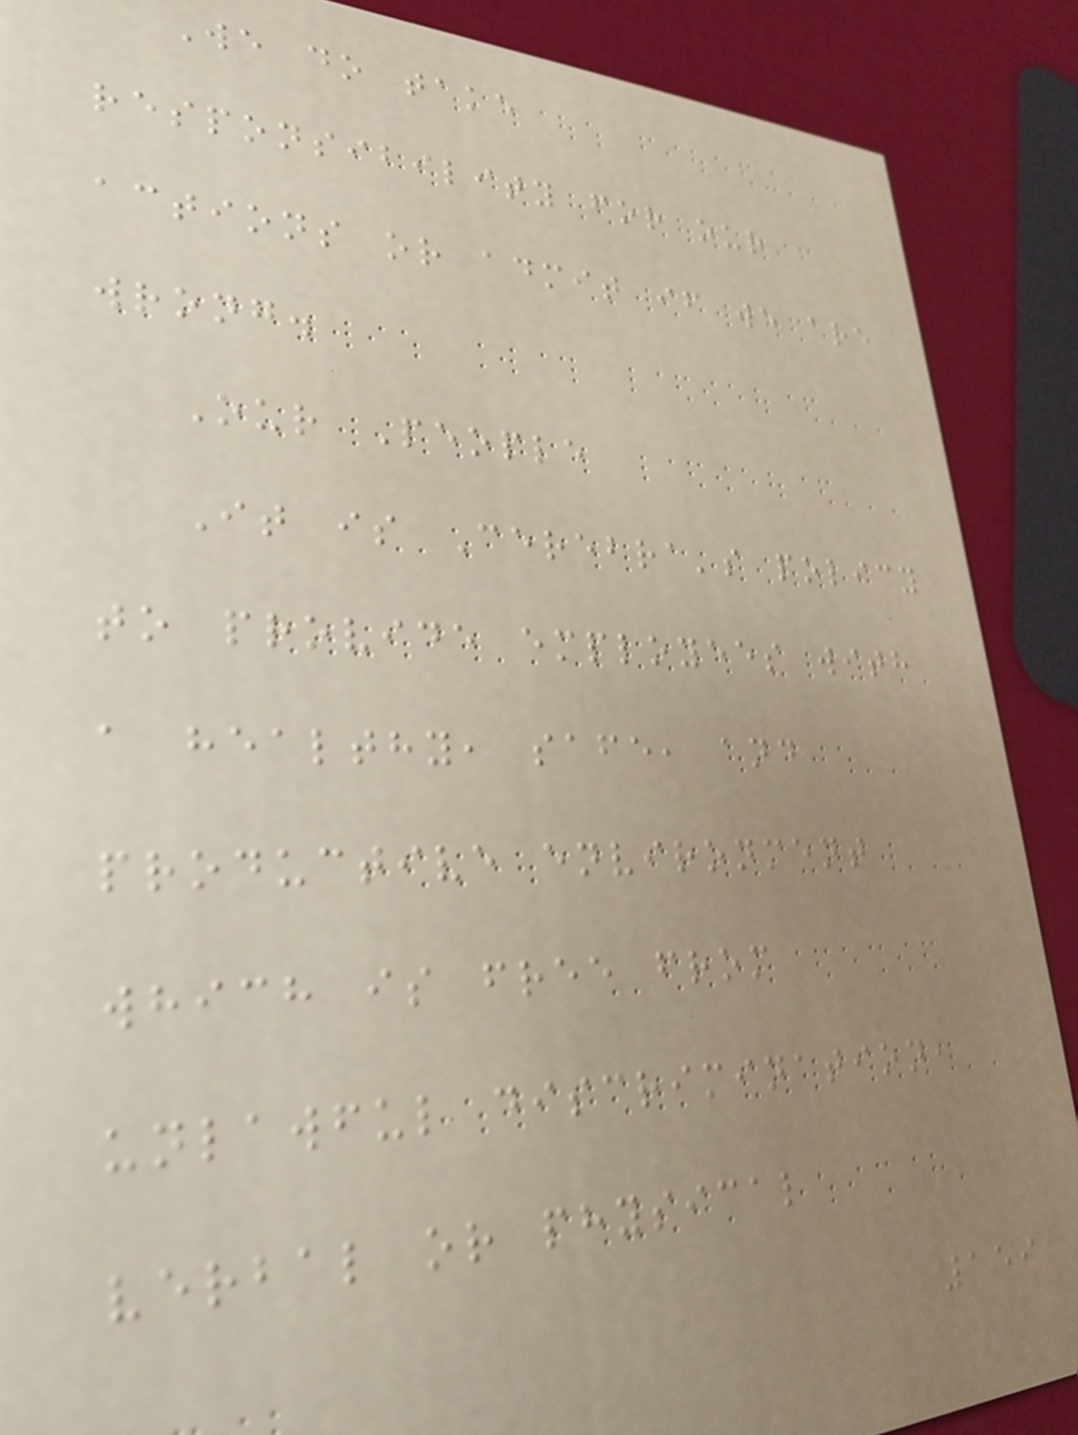We do take
responsibility for our
actions or admit if we are
wrong.
Our People
It is Cerebra's policy
to provide employees with
a healthy, safe, and
productive environment
which is free from
unlawful discrimination,
verbal or physical
159
